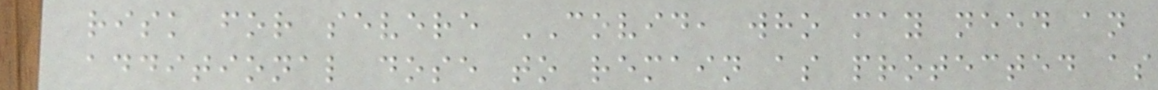risk for severe COVID, who may need an
additional dose to remain as protected as
